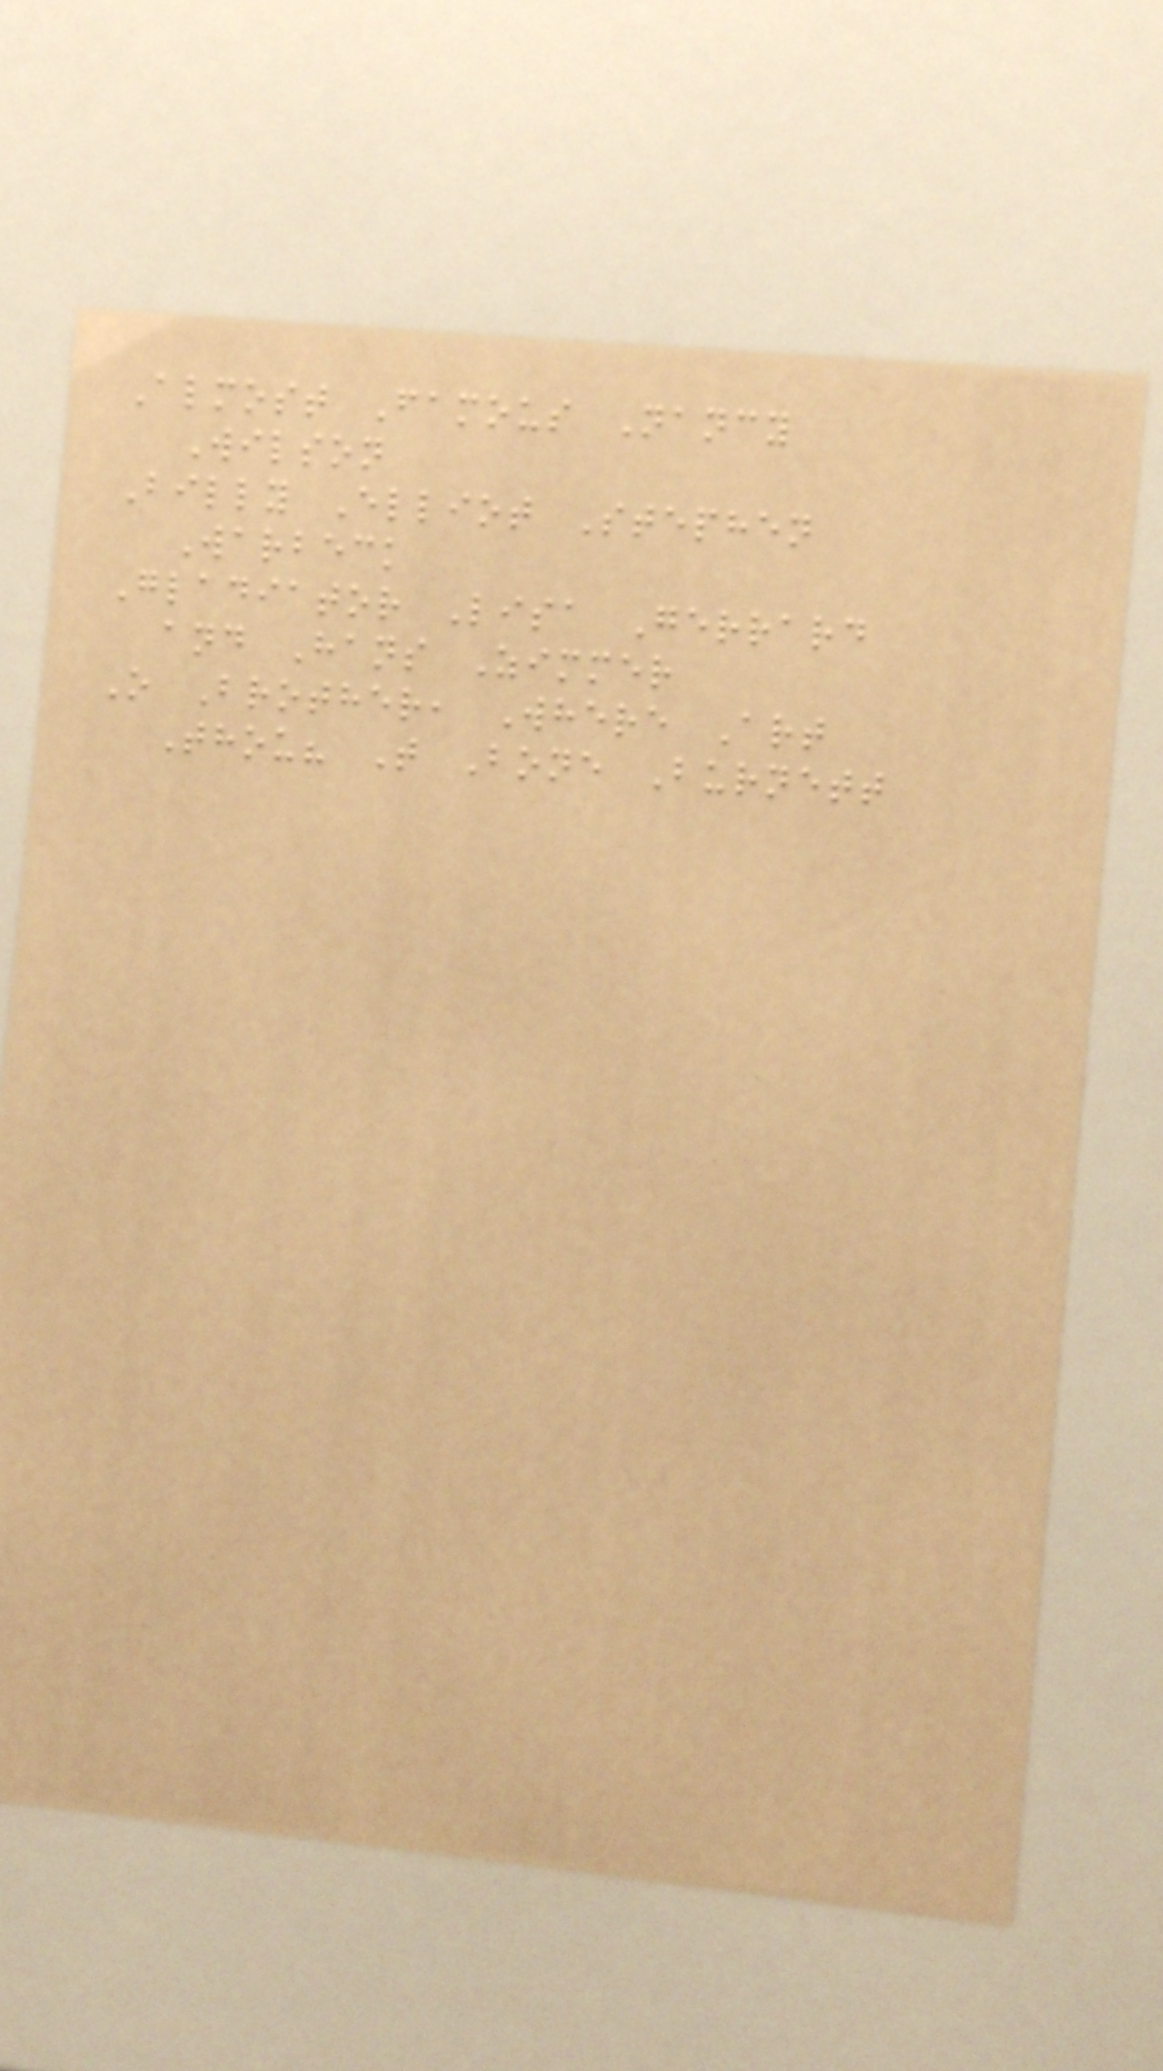Almost Famous Nancy
Wilson
Billy Elliot Stephen
Warbeck
Gladiator Lisa Gerrard
and Hans Zimmer
O Brother, Where Art
Thou? T Bone Burnett
